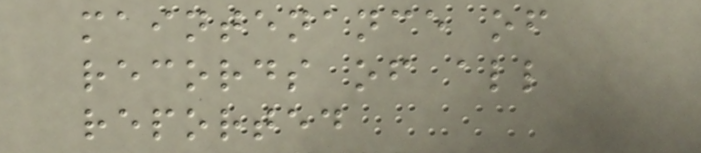maintenance of
records of all
reported
